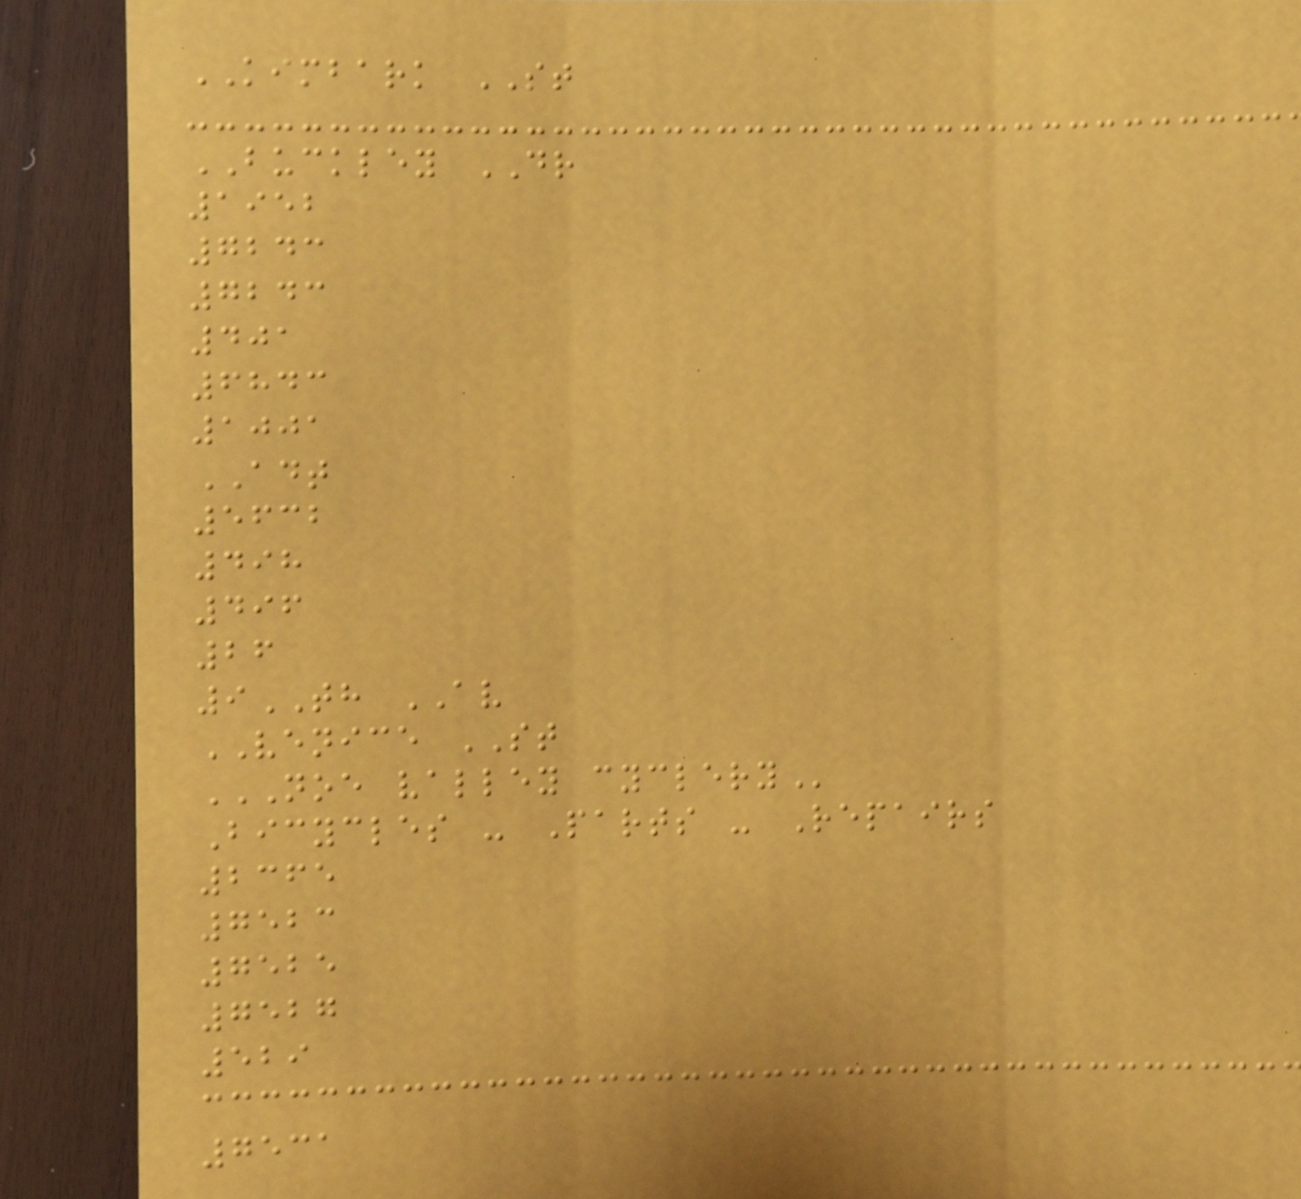KIMBARK ST
BUCKLEY DR
1952
7243
7243
401
6843
1001
ADT
5632
498
496
26
9TH AV
VENICE ST
NOE VALLEY CYCLERY
Bicycles - Parts - Repairs
2365
7523
7525
7527
529
7531
